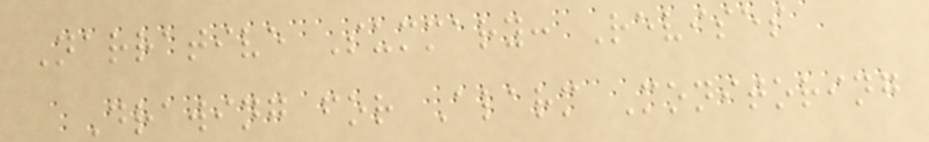Narrative Summary: Revises
Drawing for Alarm Monitoring
